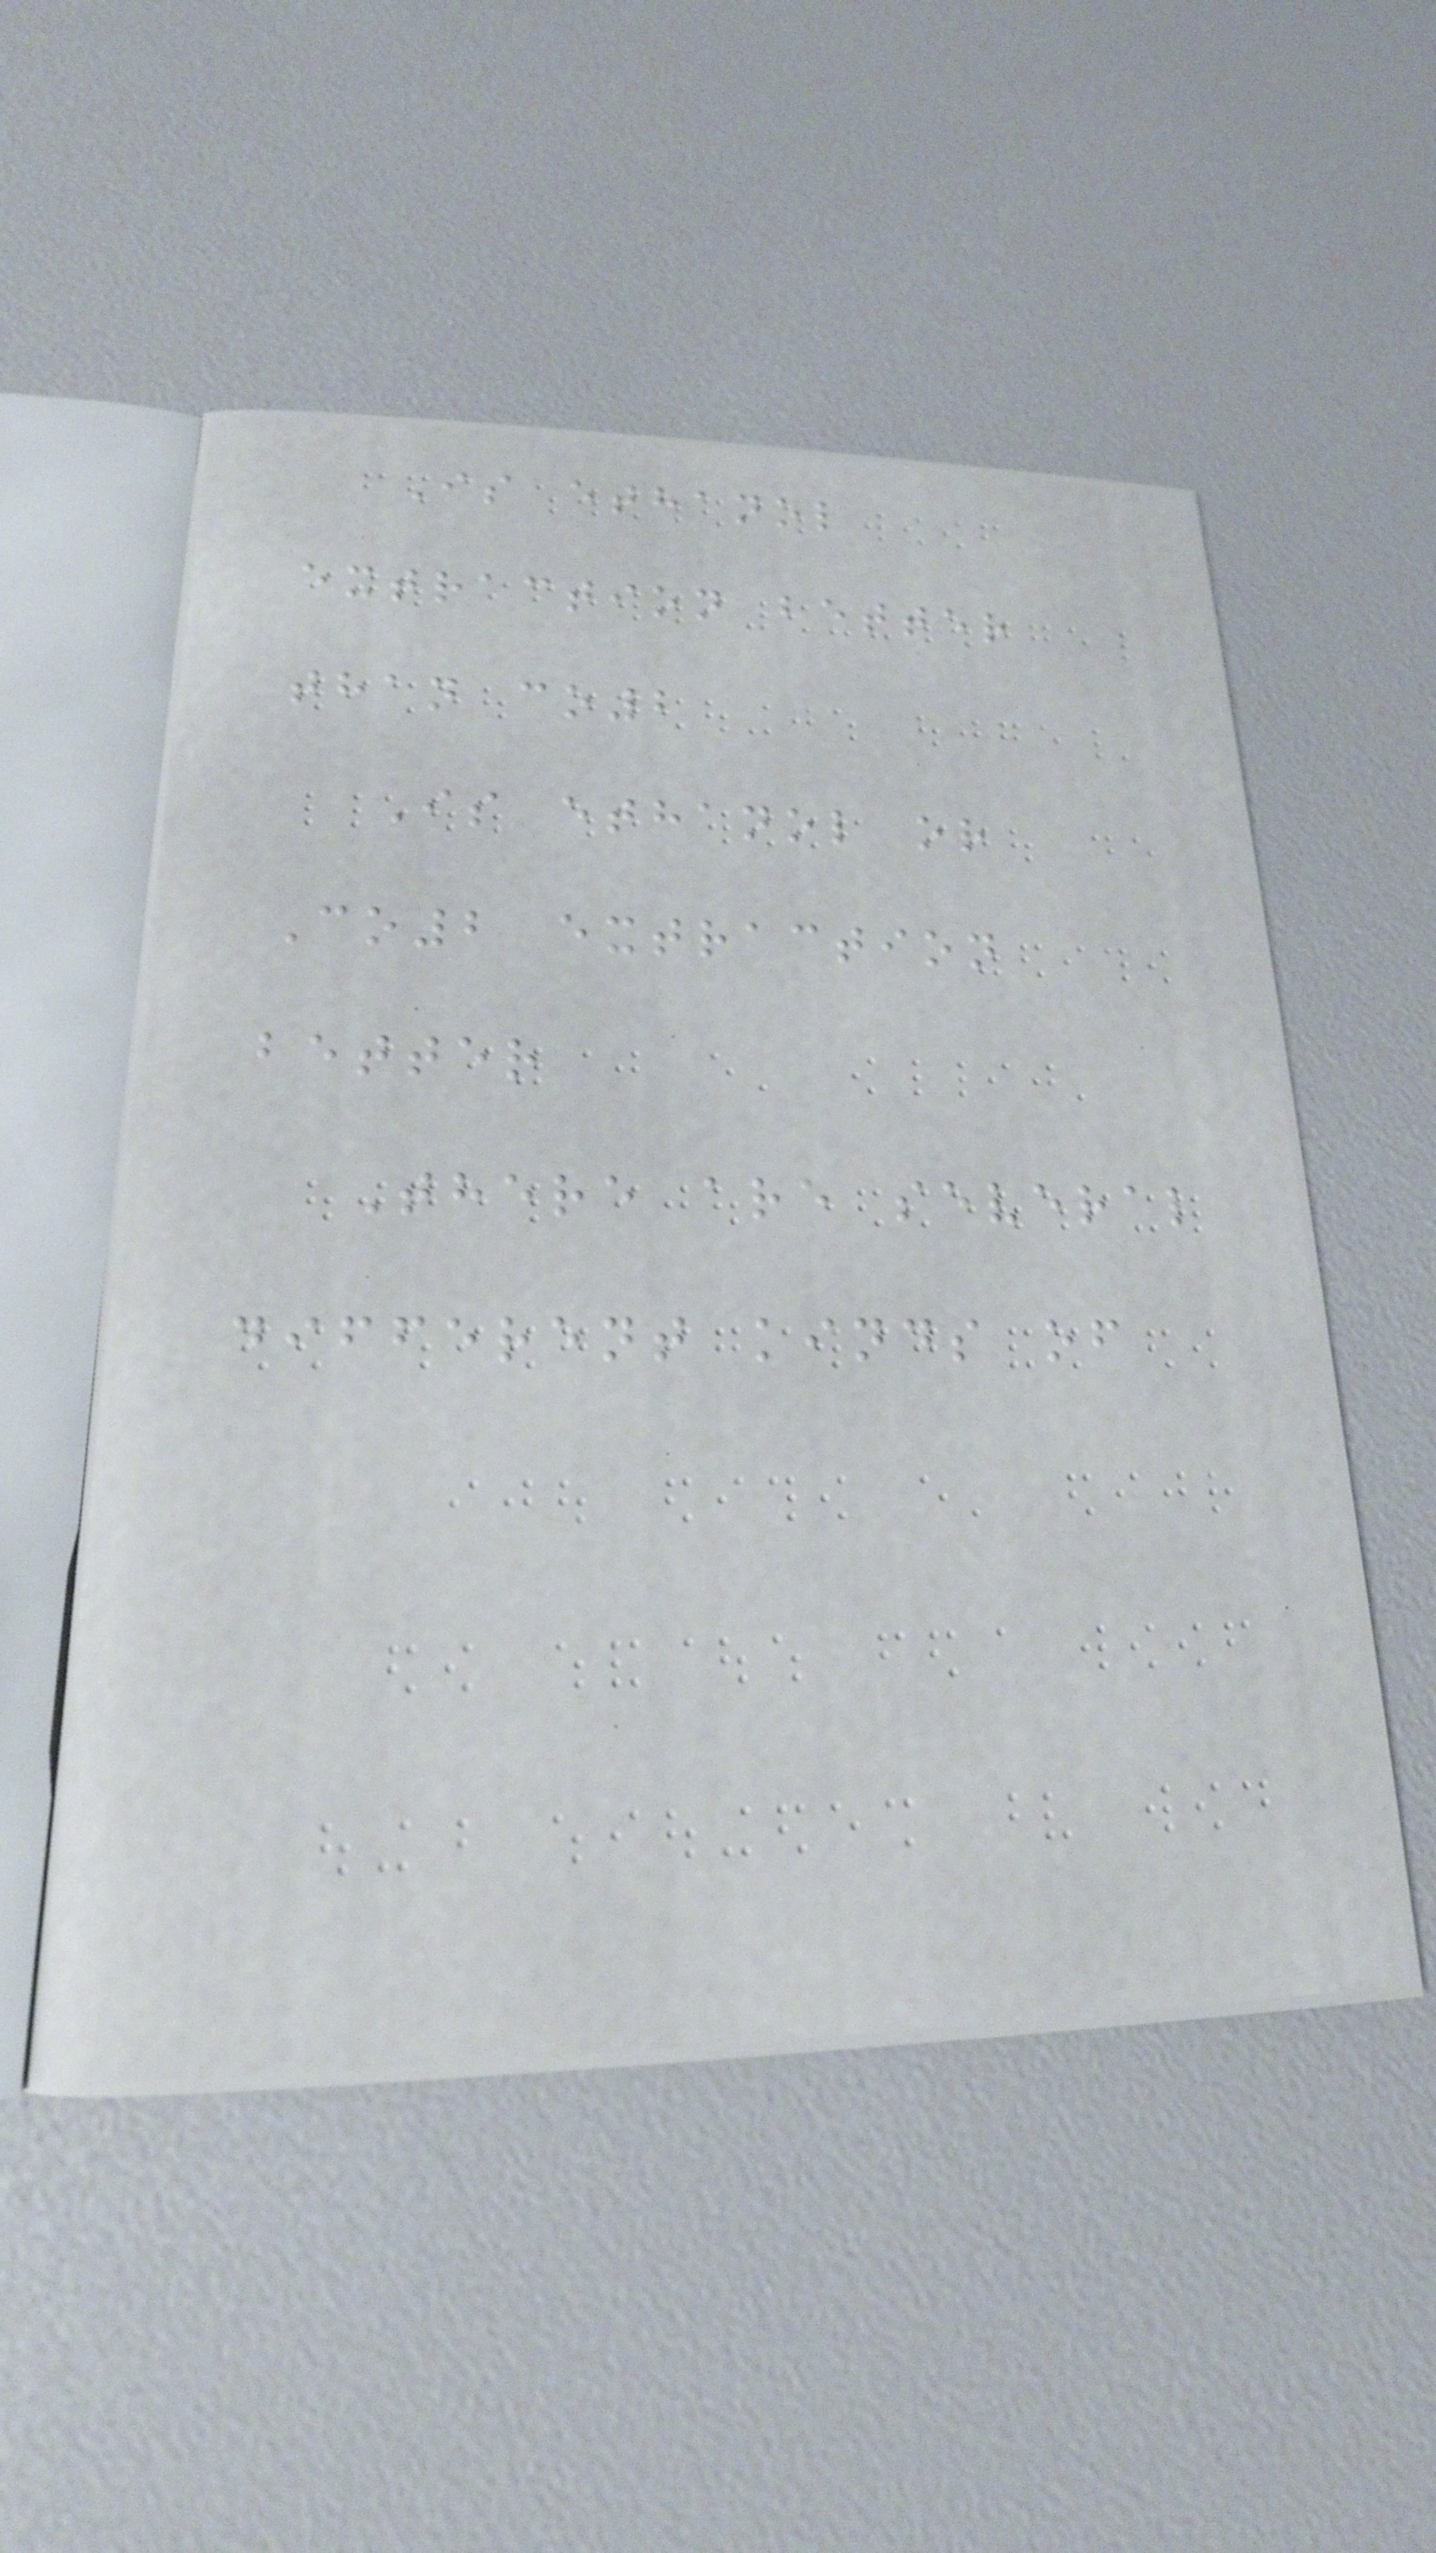Is ethanol
extraction better
than co2
Is ethanol or
Co2 extraction
better
There are several
different kinds of
